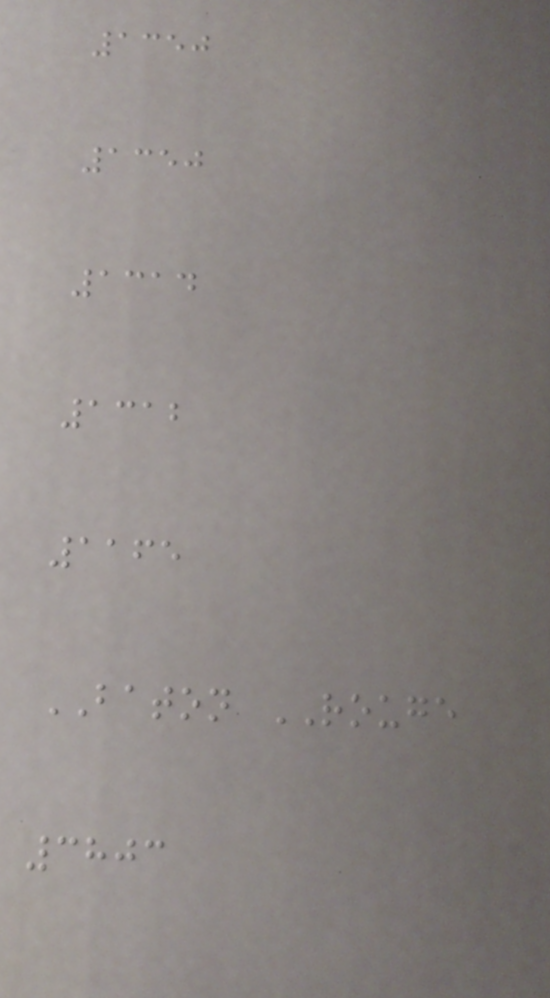1350
1350
1314
1312
1165
BATON ROUGE
3803
